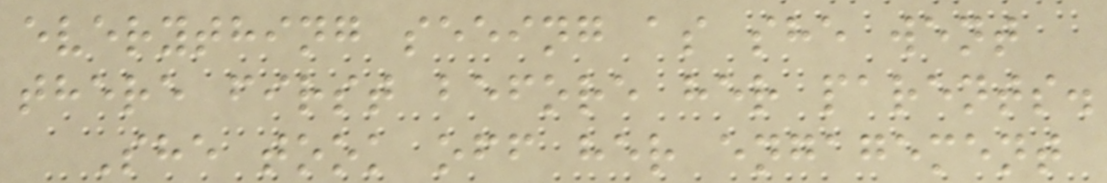everything seeing as she went
there first before her parents.
She took off her engagement
